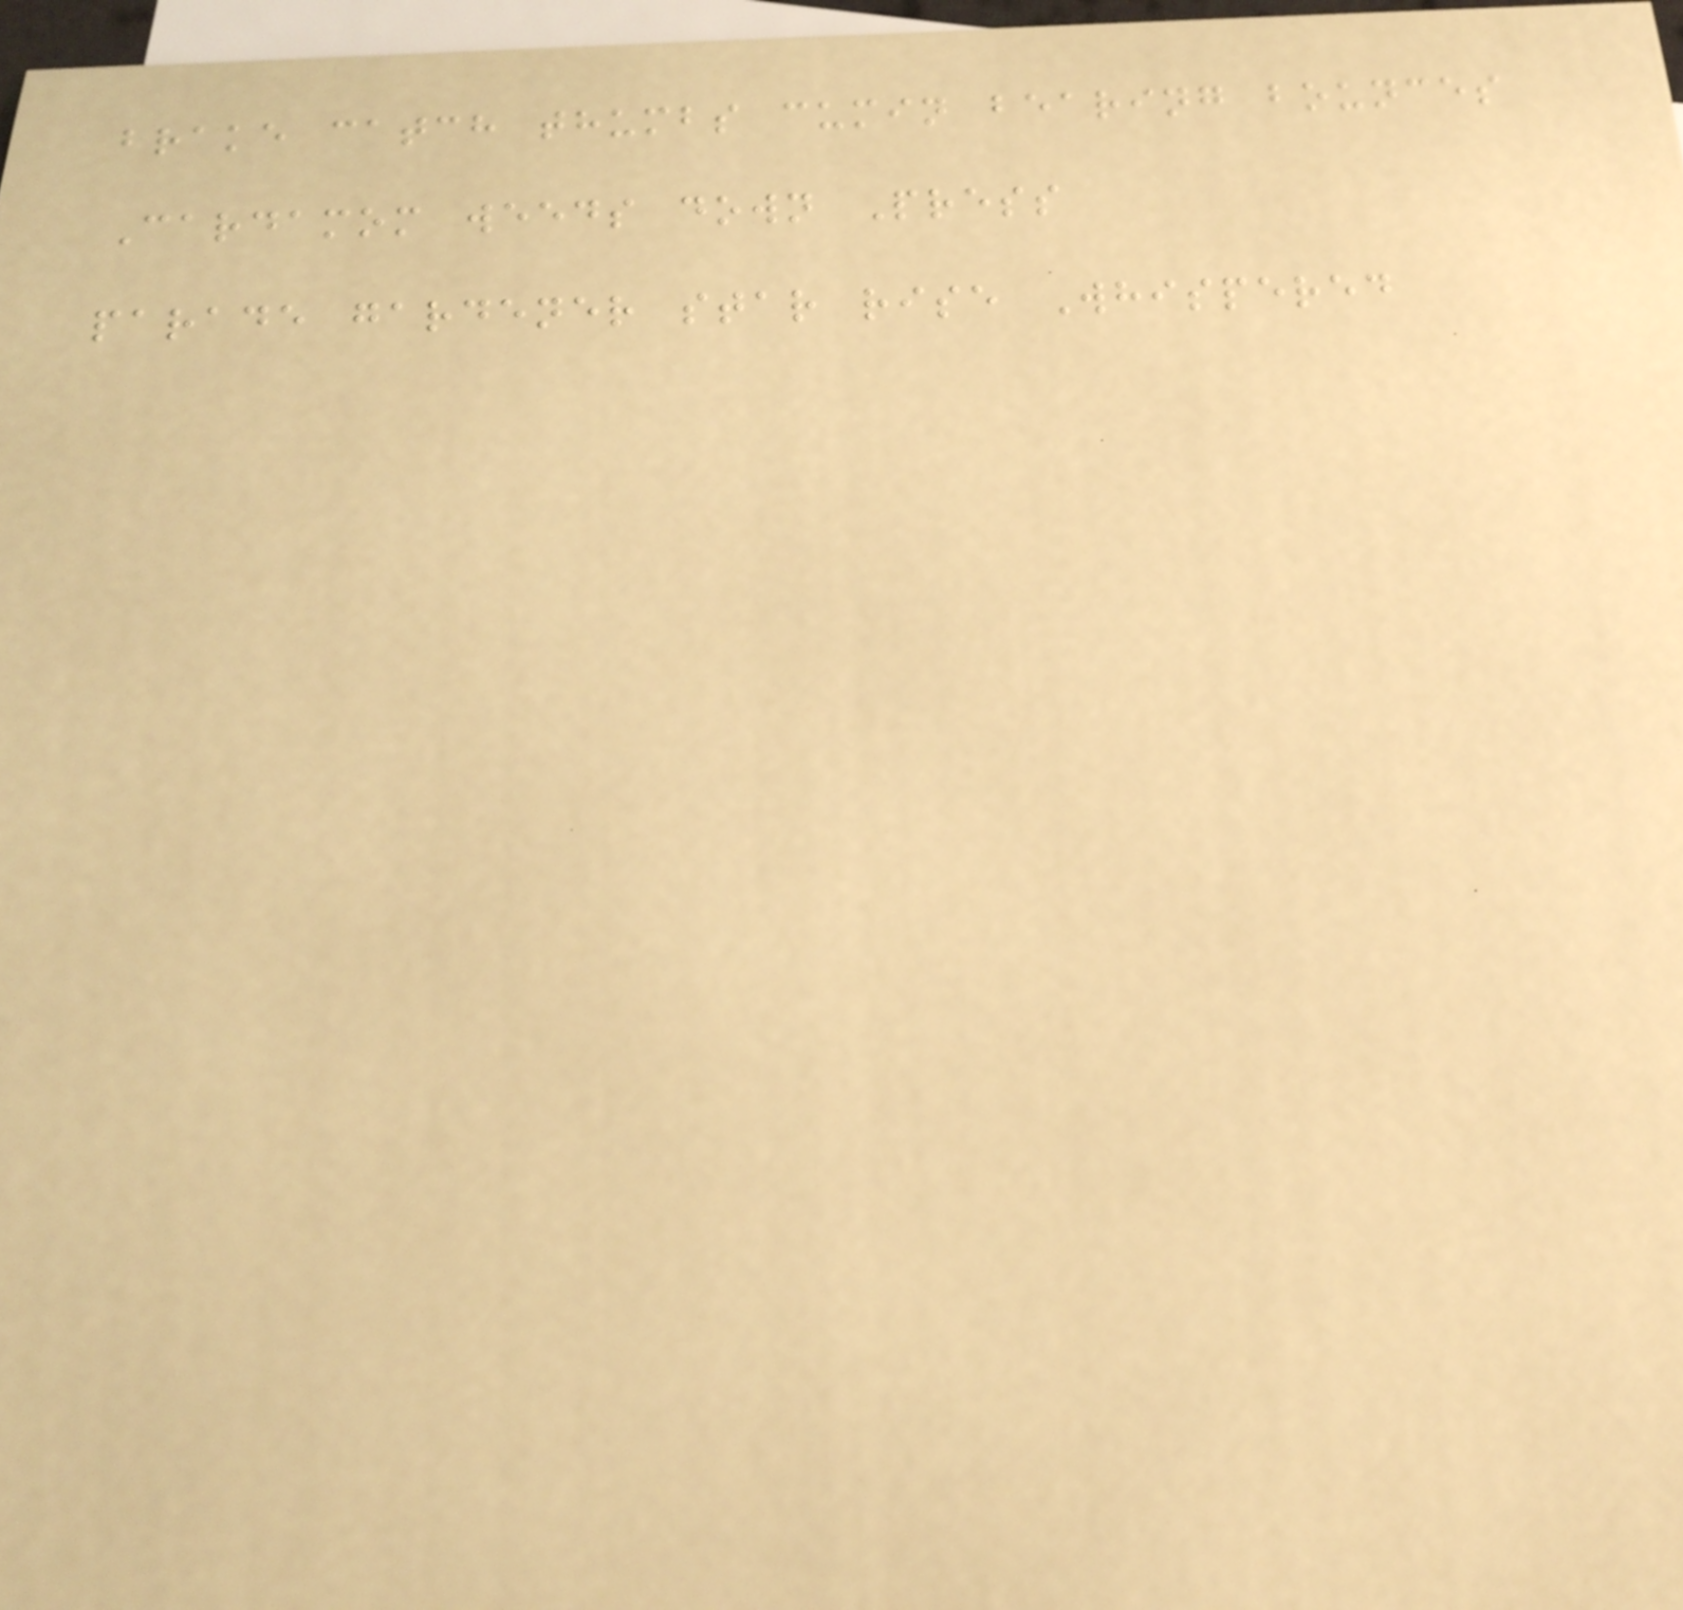brake catch thumbs cumin bearing bounces
Cardamom weeds down Press
parade gardener star rise Whispered
